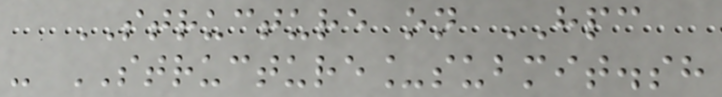STRUCTURE on HPC
- STRUCTURE_submit.sh
